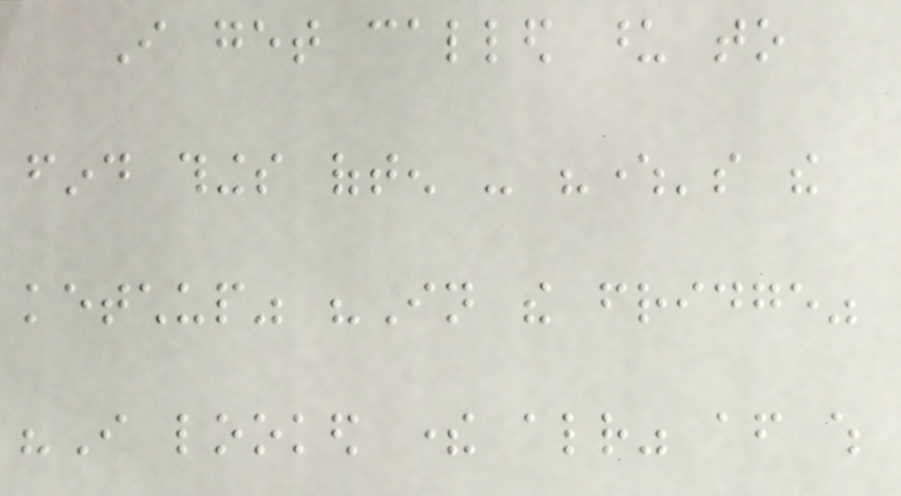I get called upon to
find things often - "where's the
ketchup" "In the fridge"
"I looked there already" after which
